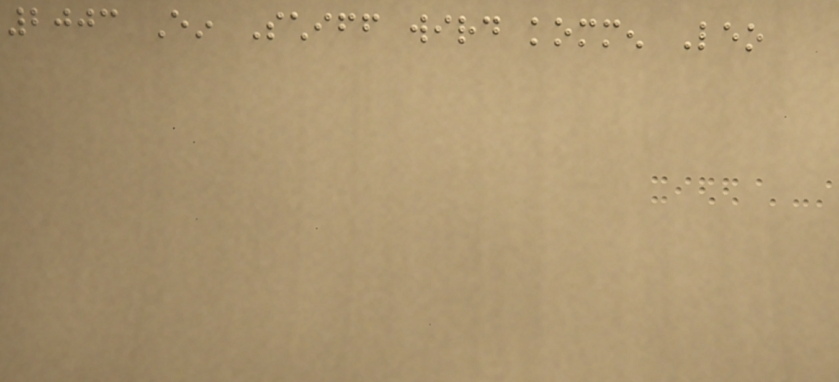2003 Ein Schiff wird kommen Leo
